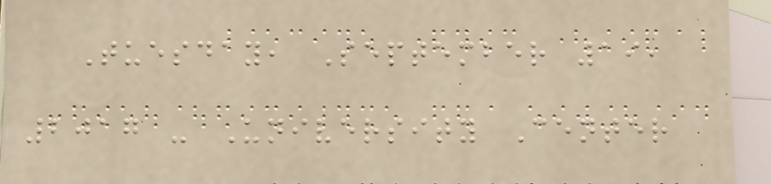Tuesday, September 19,
2017 - University Center
